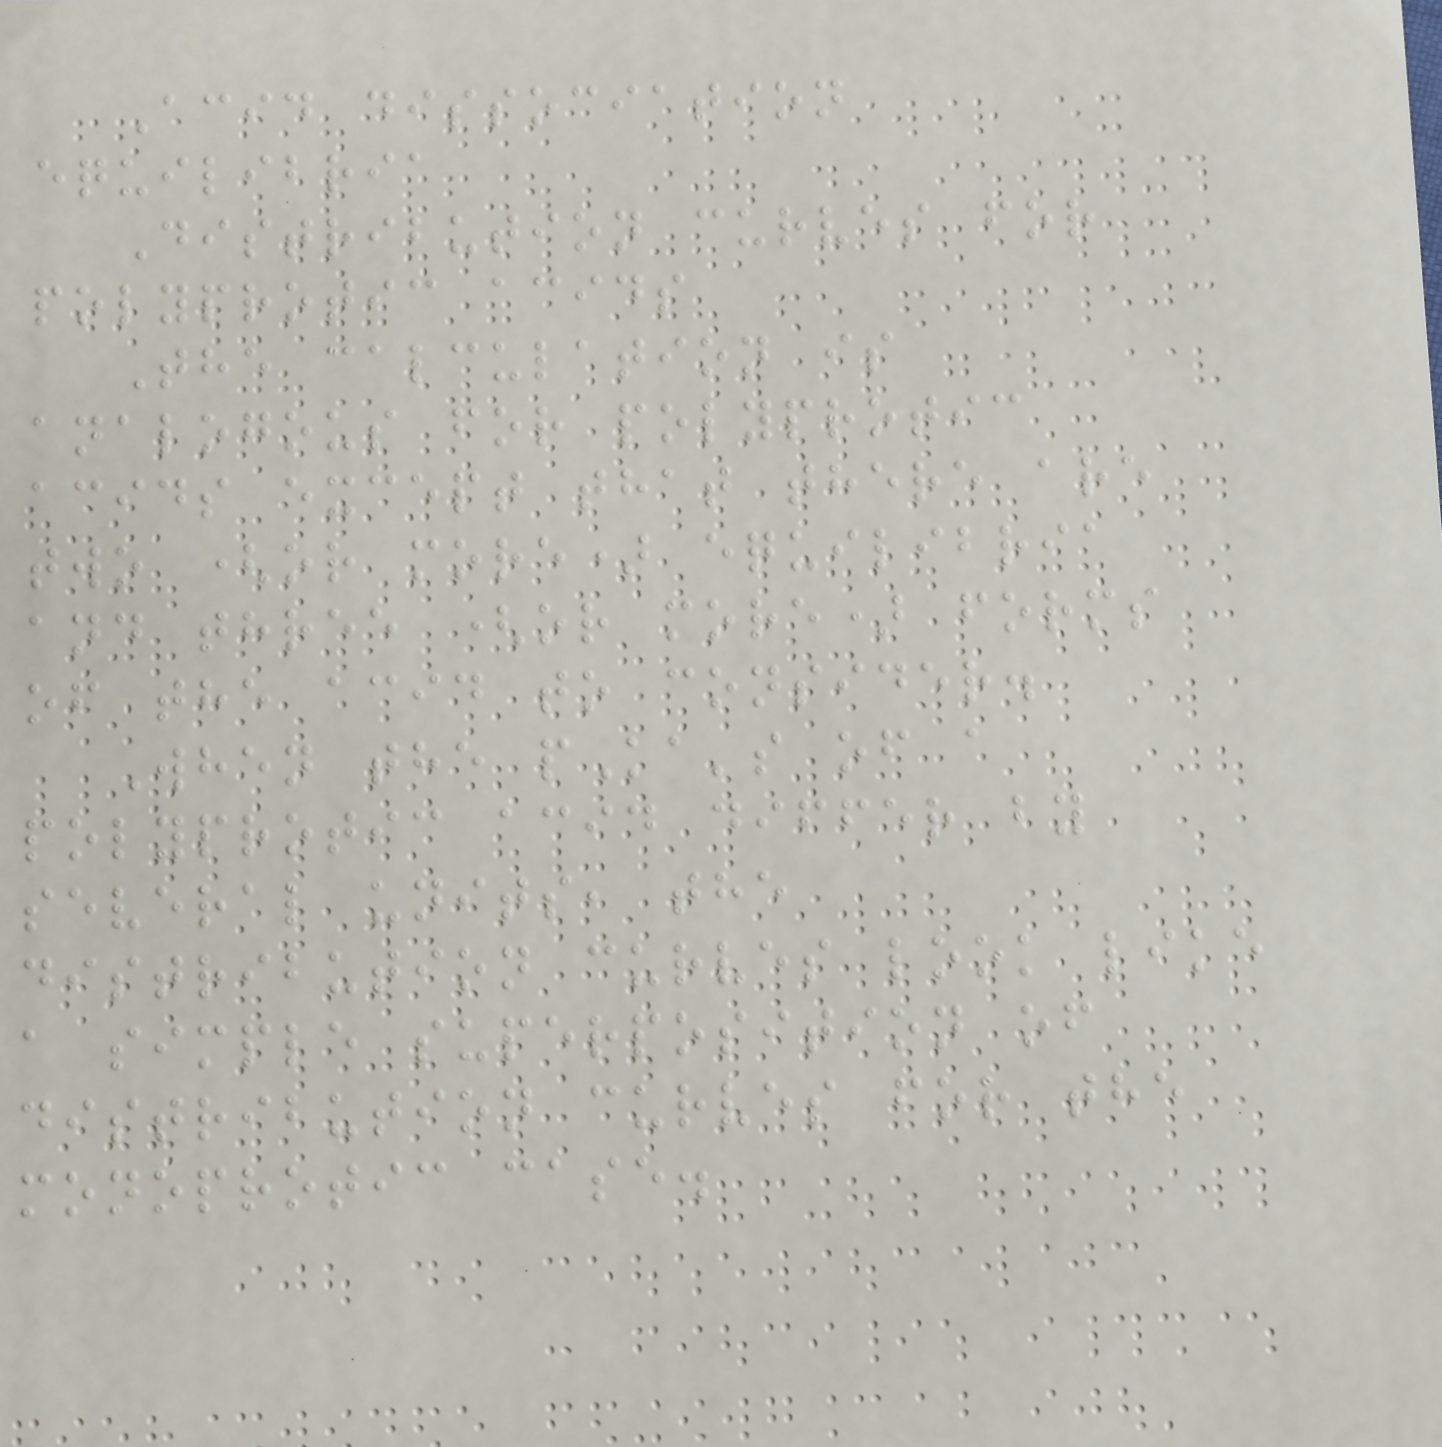Acid dissociation
equilibria
Distribution curves for
polyprotic acids
The calculation is
analogous for polyprotic
acids except that there are
two (or more) equilibria
and three (or more) forms
of the acid to consider.
When the pKa's of a
polyprotic acid differ by
several units, the
distribution curves look like
a simple superposition of
distribution curves for the
monoprotic case.
